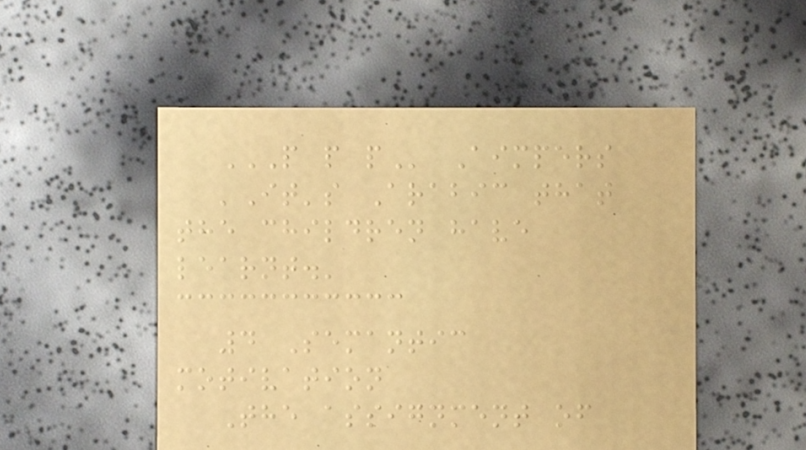P P P Aimpers
'It's Arabic that
the children have
learnt.'
4 Semantic
motivation
The assignment of
